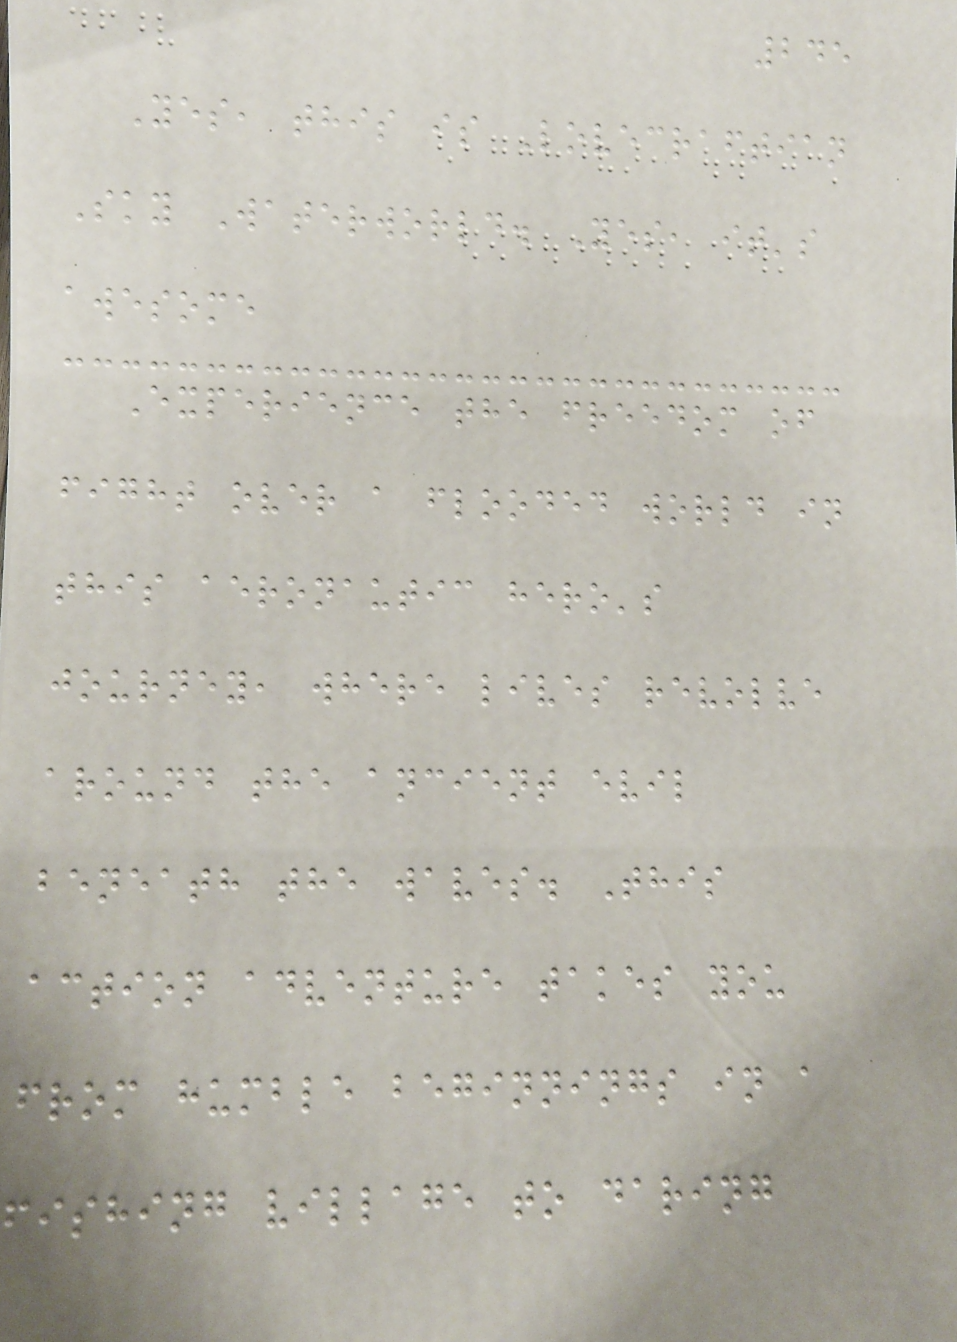245
Yes, this is Lovecraftian
Sky Waterworld. Yes, it's
awesome
Experience the freedom of
fight over a flooded world in
this aeronautic hero's
journey, where lives revolve
around the ancient evil
beneath the waves. This
action adventure takes you
from humble beginnings in a
fishing village to daring
